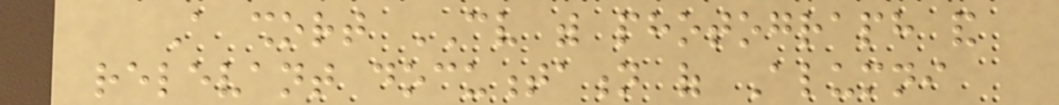A short CV with photograph and
relevant documentation of Alumni
